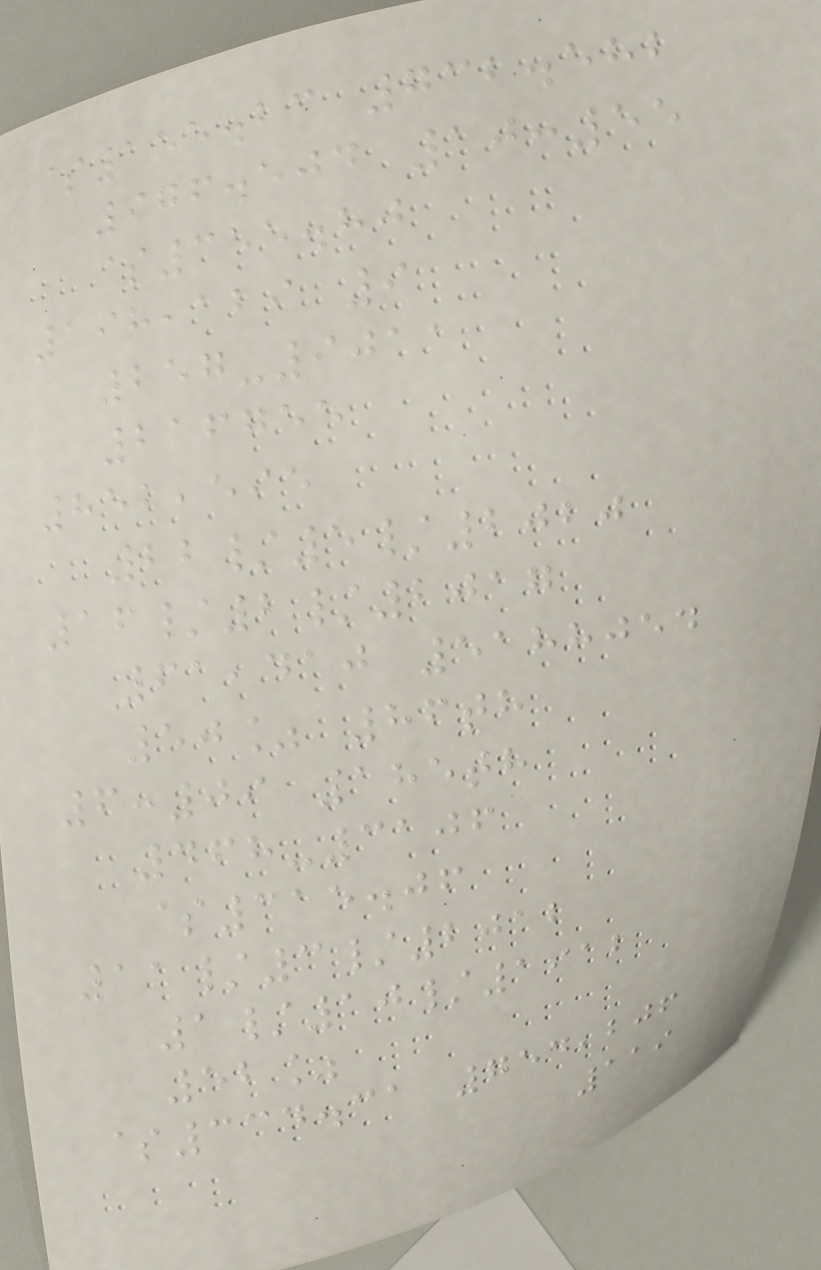$155.23 732.582
976.504 10:55
$355.80
198,129 9
257-9011
216755
852,595
22/5/2020
16/2/2017
61,410 5188054
50% 86th
6:09 185th
468-3106
$315.06
11/3/2012
1/10/1912
52%
$334.31 754,206
119
